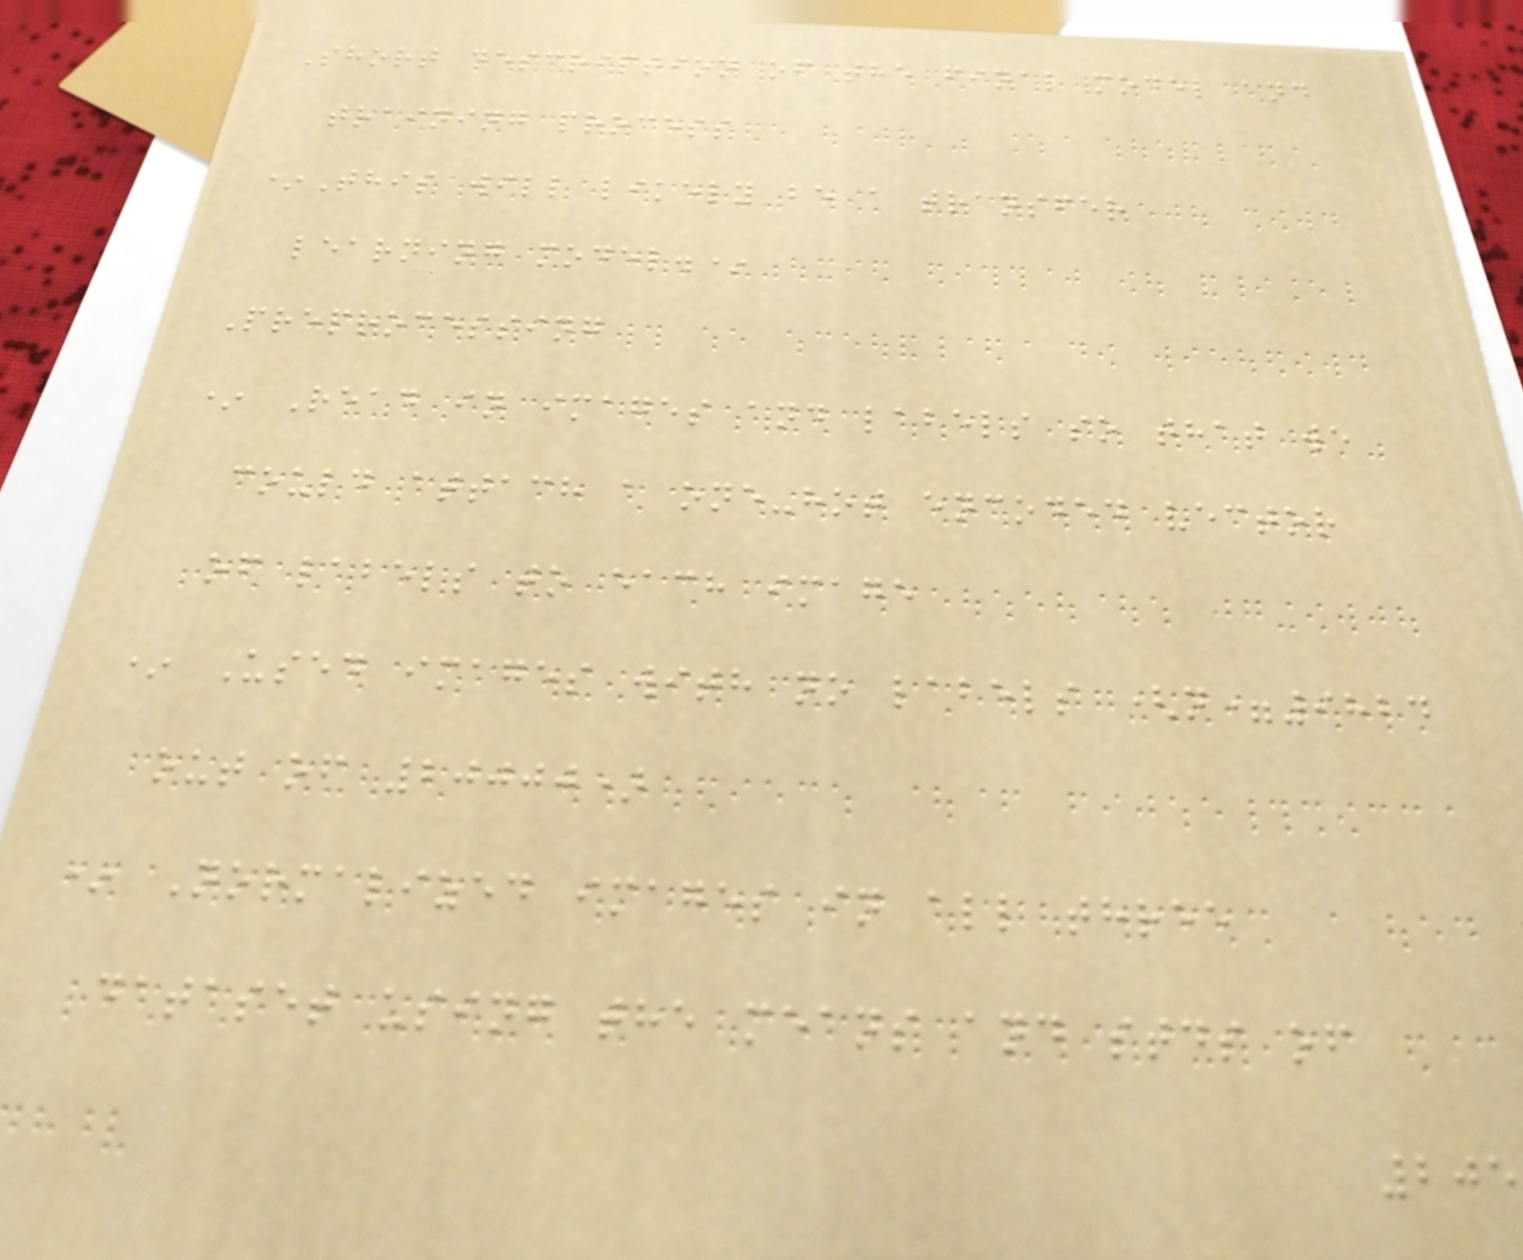Short description of the final model and
training process
*This will likely be a transfer
learning model.*
Preprocessing
* Read in images and labels so that we
could attach a one-hot encoded vector
of labels to each image
* Used images with no labels (n=9824
out of 20000)
* Normalized images in all three
dataset using the means and stds of
205
